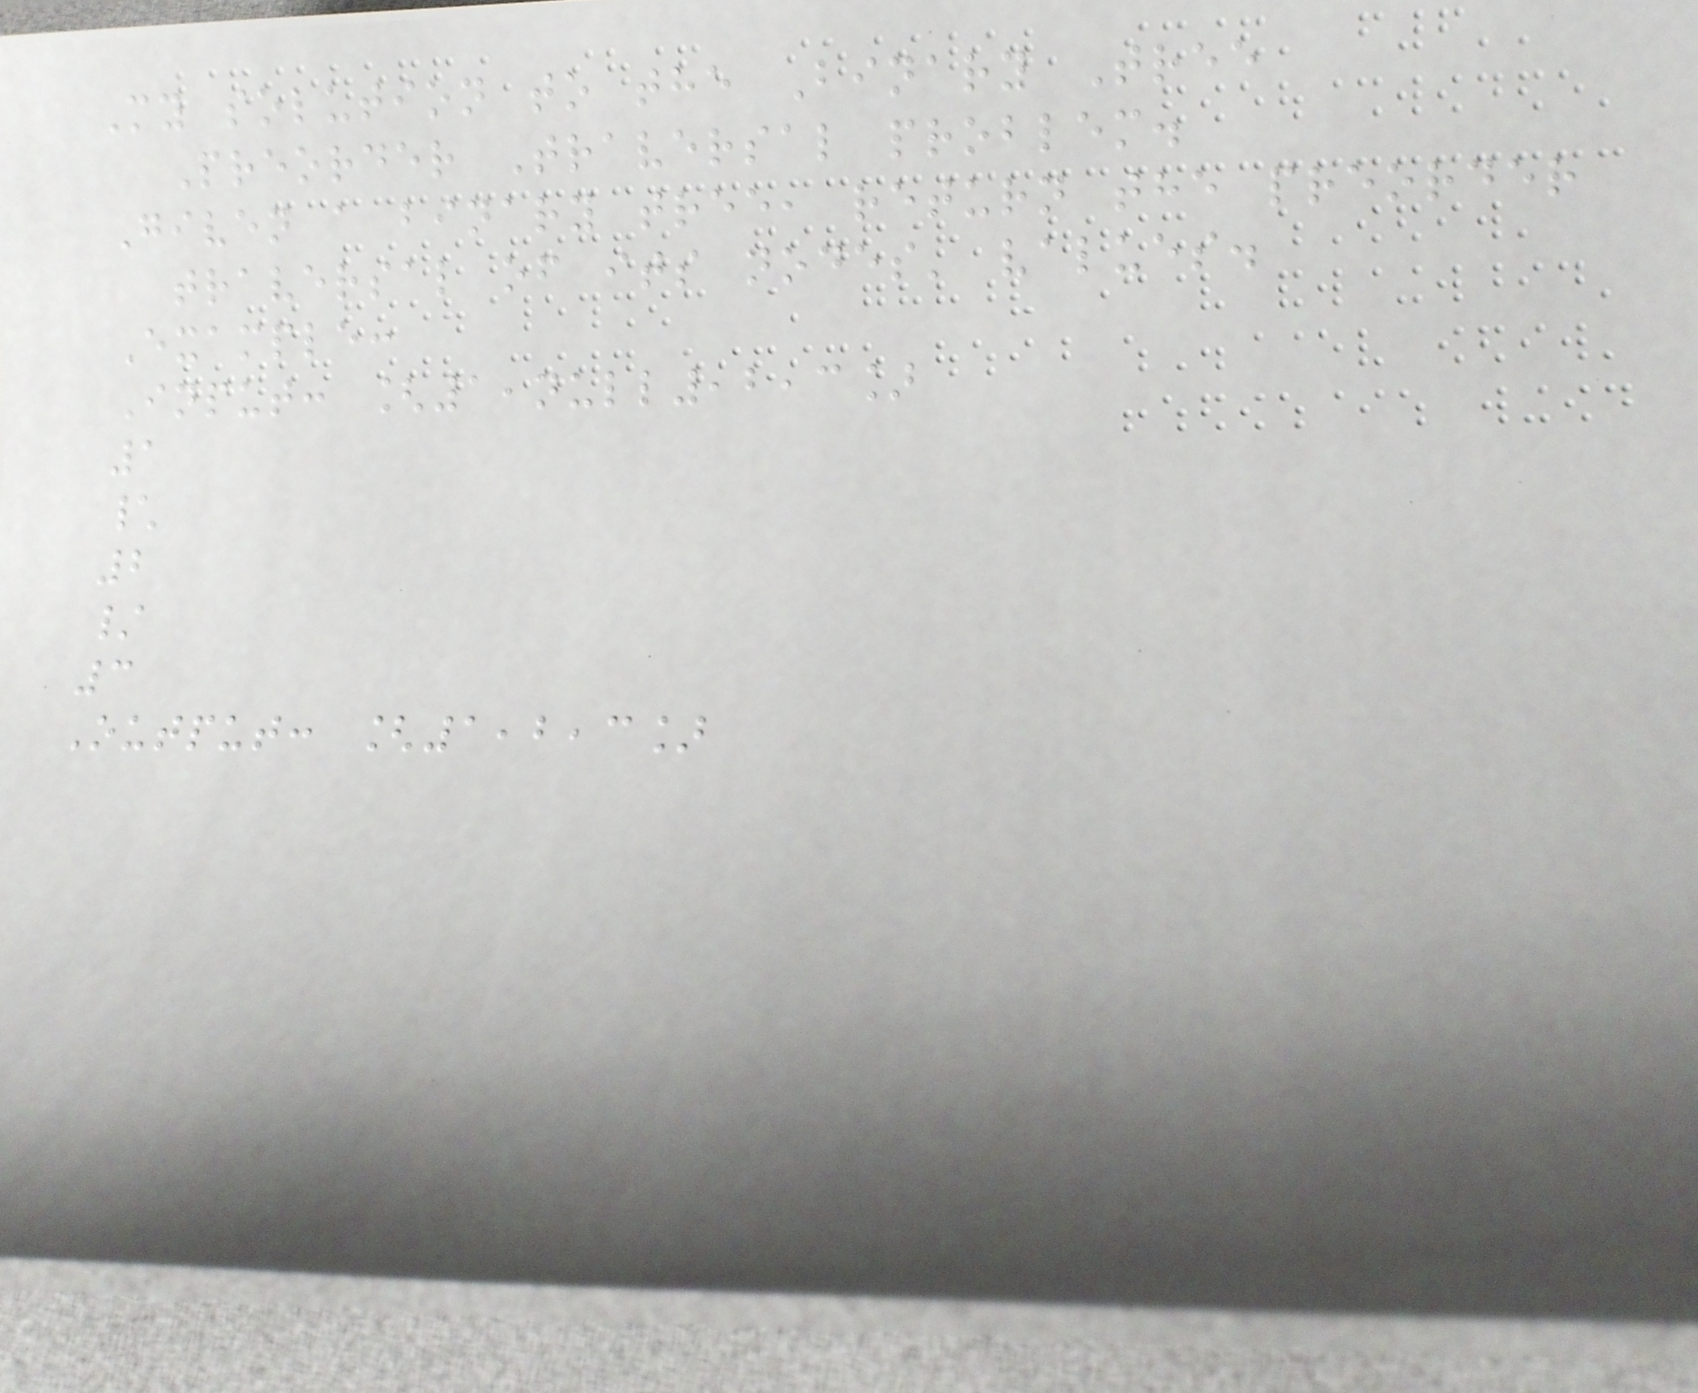My solution to the Binary Tree
Preorder Traversal problem.
Given a binary tree, return the preorder
traversal of its nodes' values.
Example:
Input: [1,null,2,3]
1
\
2
/
3
Output: [1,2,3]
